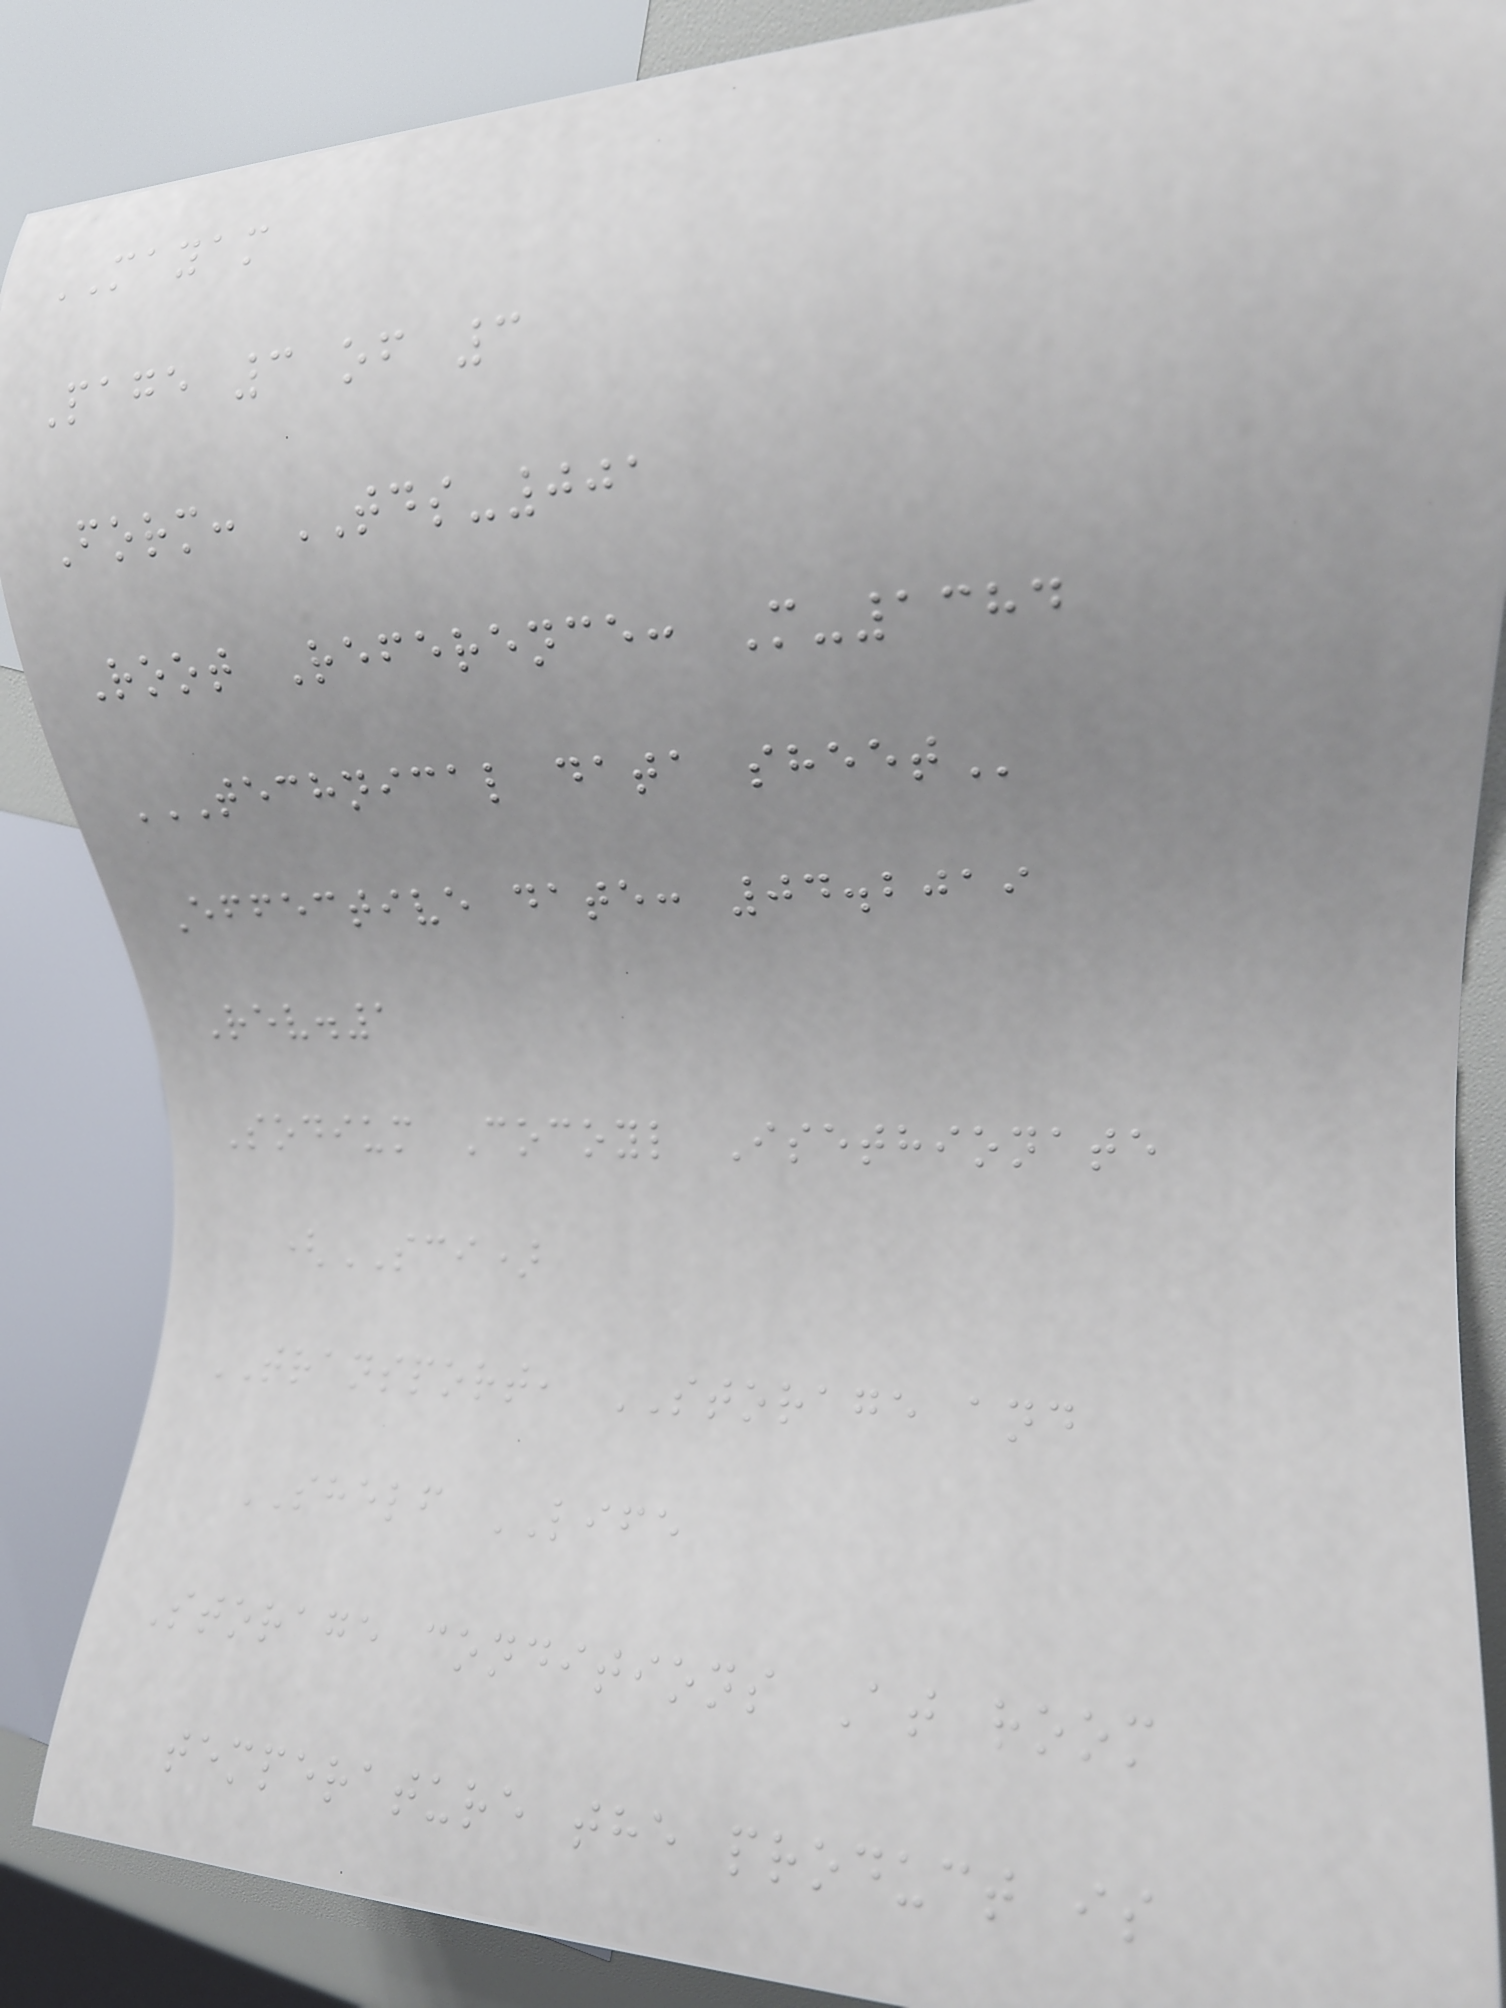MAYAM
Page 3 of 3
Form: TDS-001
Root Reference: M-1384
TECHNICAL DATA SHEET
Effective date: 04.2019
Rev.1
Sodium Cocoyl Isethionate
(SCI)
TRANSPORT, STORAGE and
SHELF LIFE
Storage conditions At room
temperature the product is
